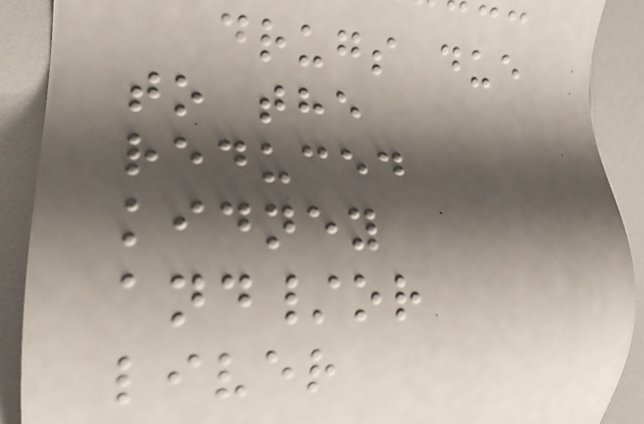drugs due
to the
reduced
kidney
and/or
liver
